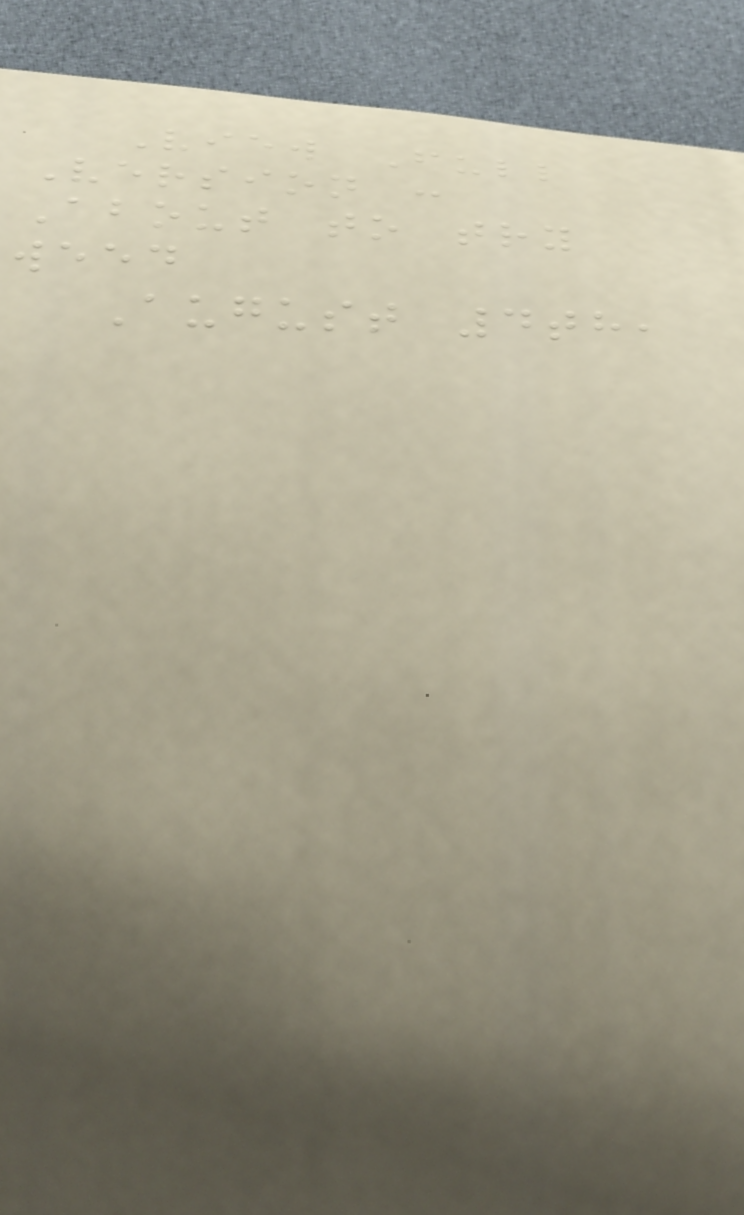View Full
Version :
About to try
weed
August 4th,
